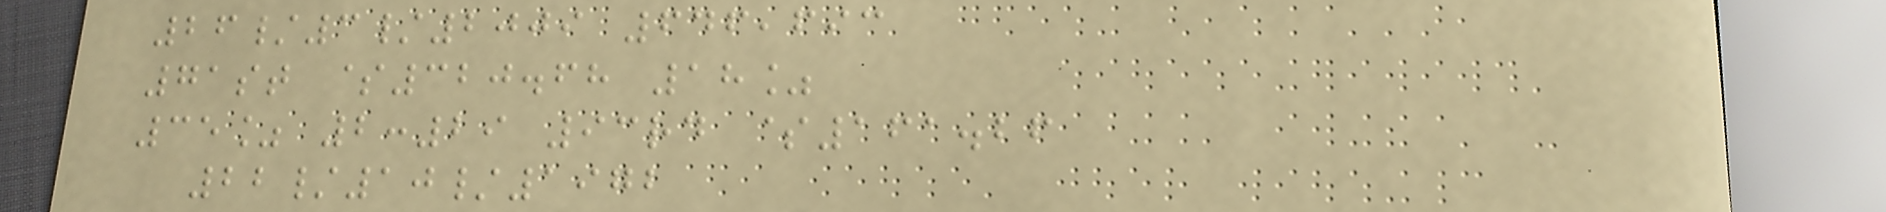26/3/2009 646,693
71st $320.68 18%
35% 2:29 93rd $161.26
22/10/1972
